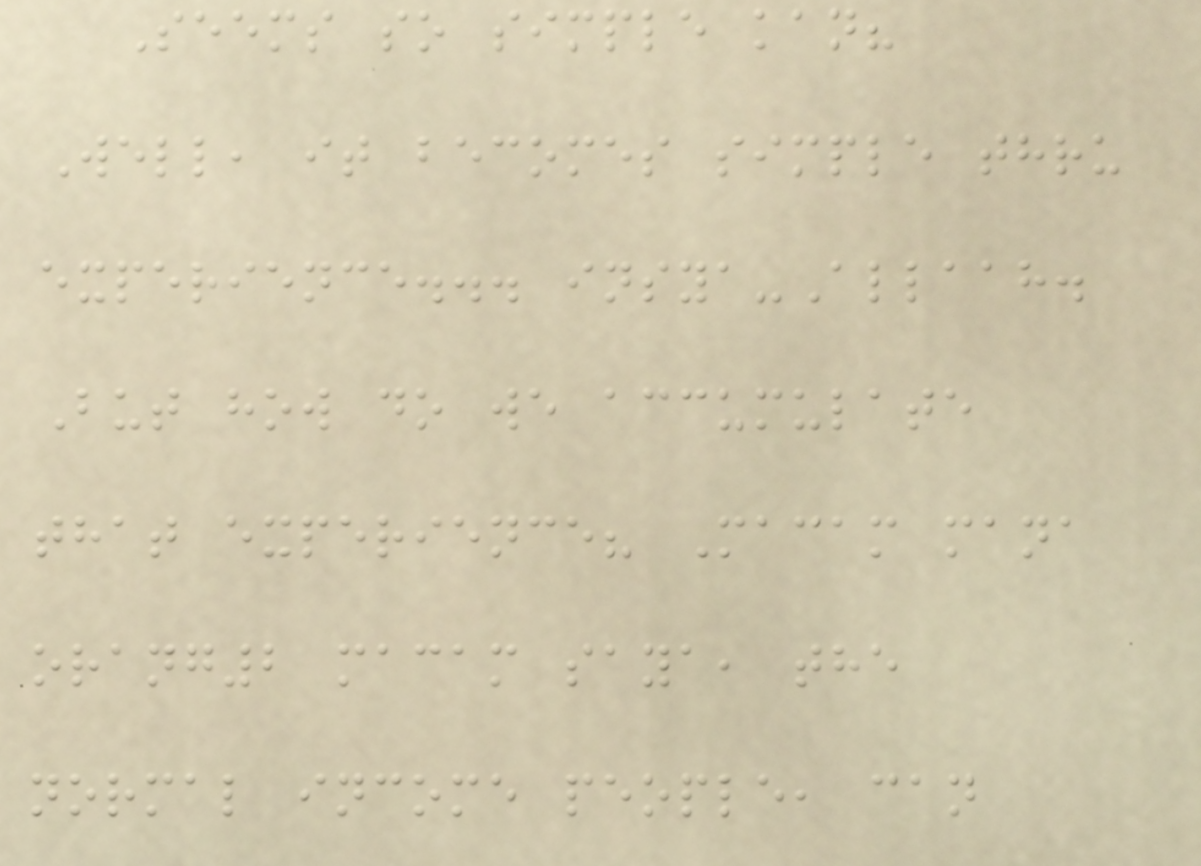Seems so simple kan?
Well, it becomes simple thru
experience... insya-Allaah.
But how do we accumulate
that experience? Macam mana
orang2 macam saya, the
normal income people, can
